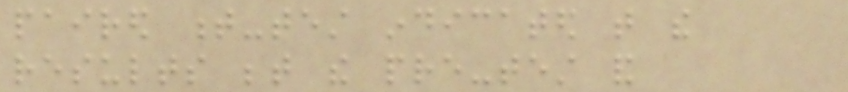paired t-test indicated that the
results between the pre-test and
